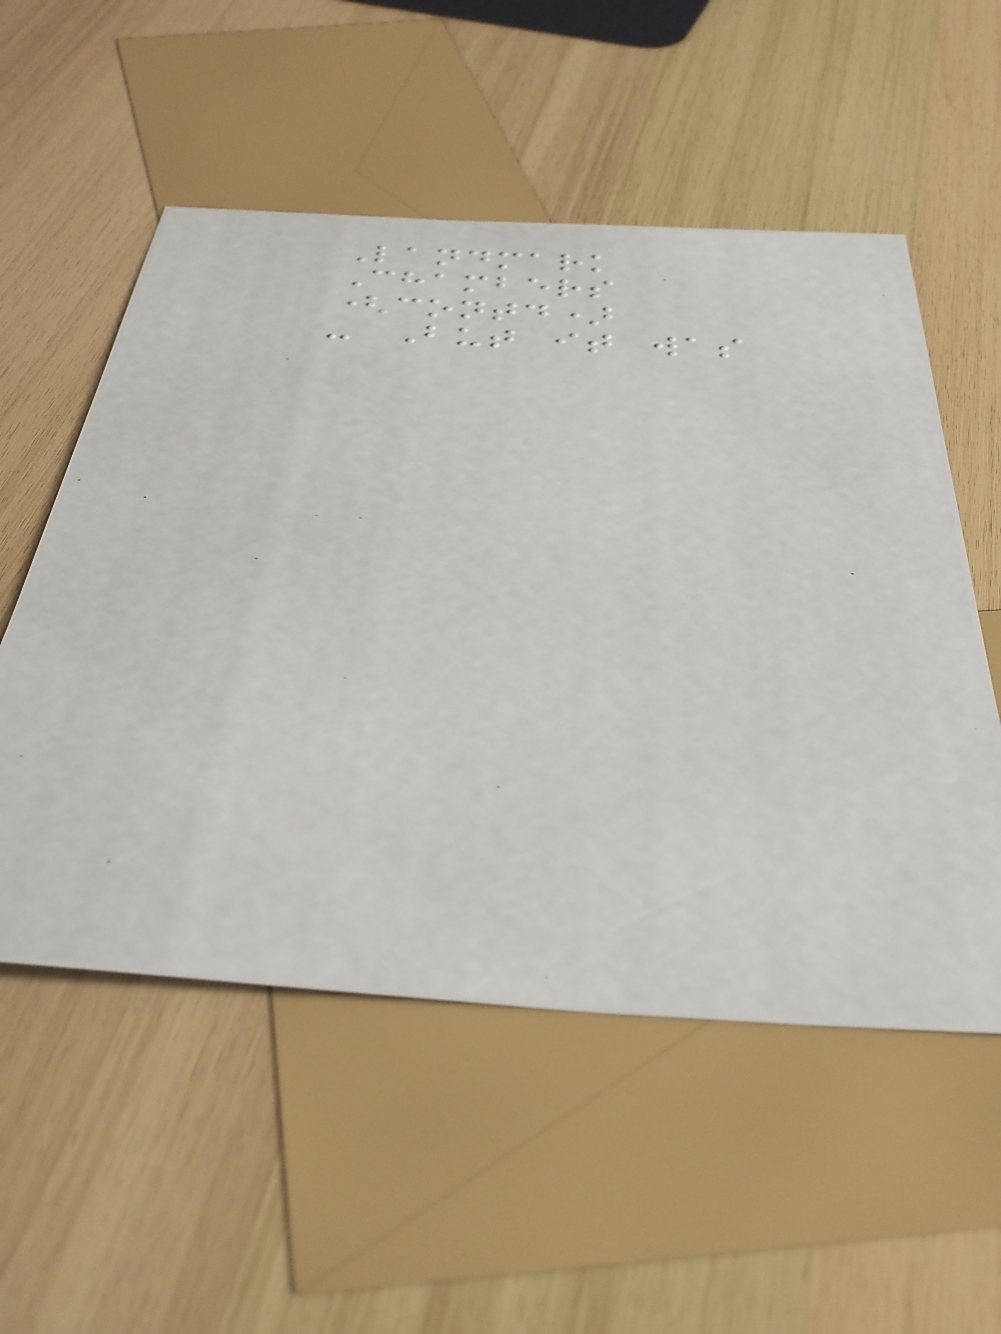Landmark
Chambers
(contd)
- But it was
